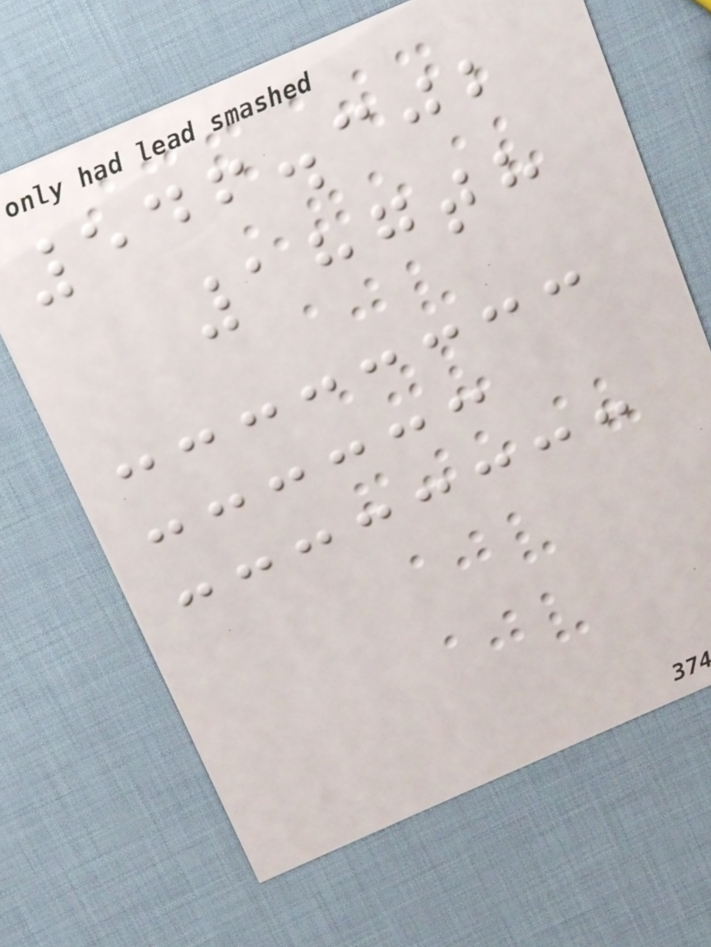546.302
187th
